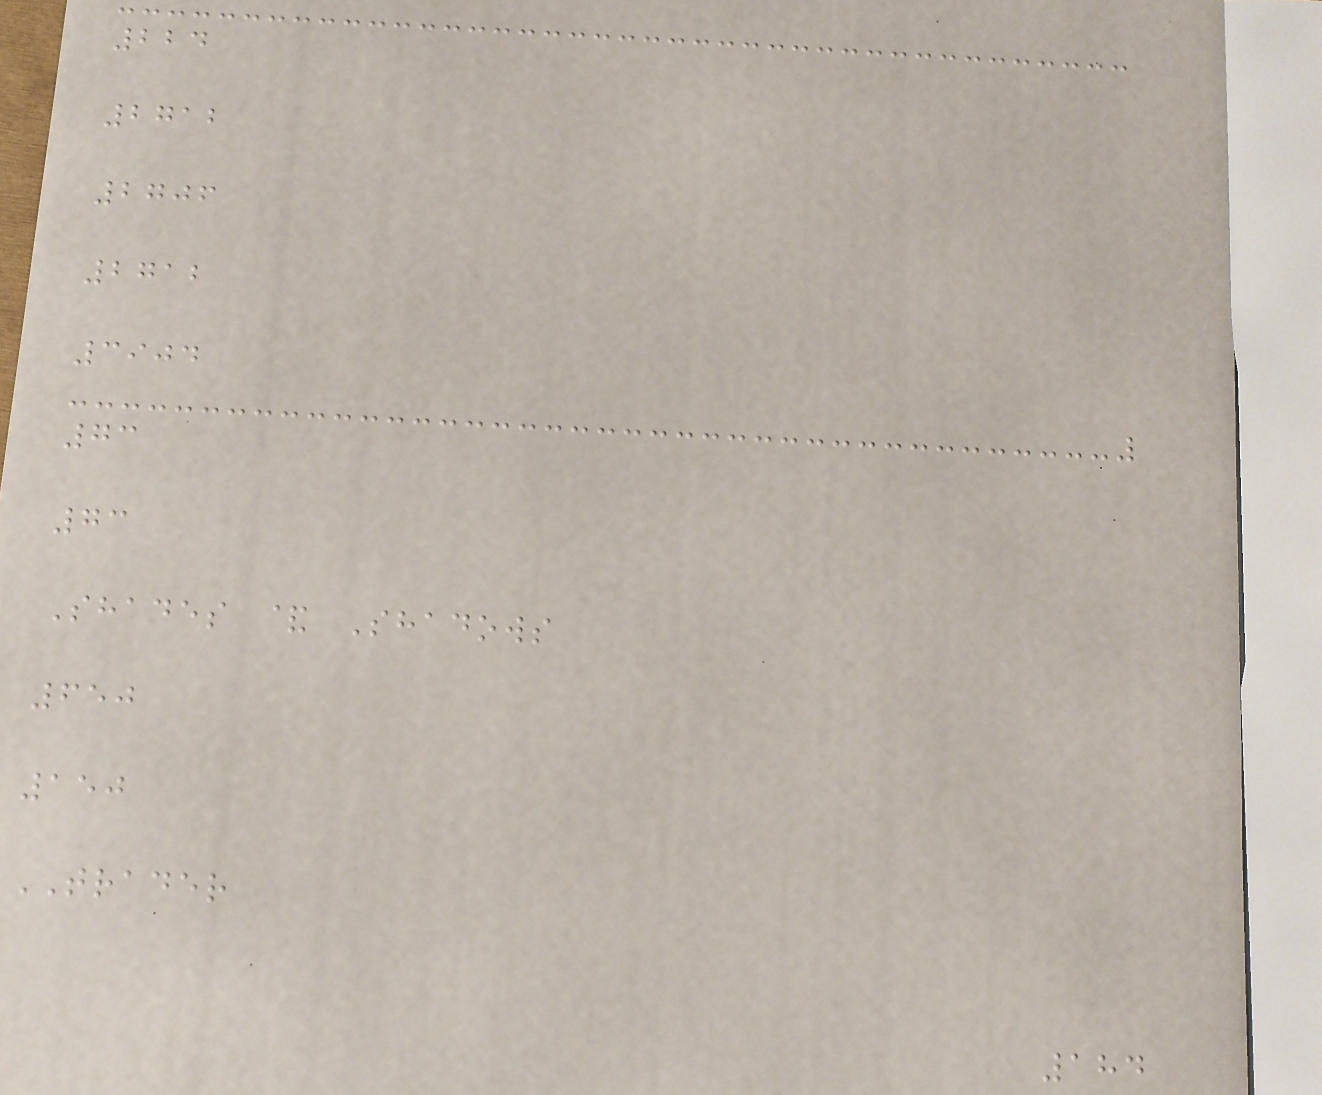224
2712
2706
2712
3904
73
73
Shades & Shadows
650
150
TRADER
184
